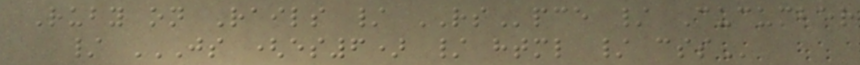Ruby on Rails / RSpce / Cucumber
/ JS (ES6) / HTML / CSS
